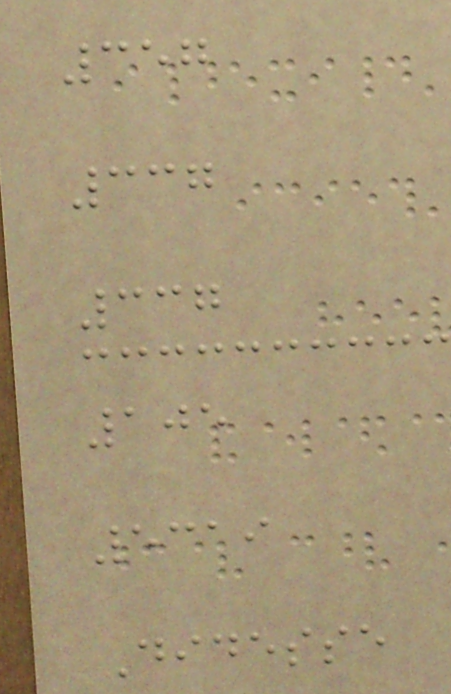357
337
337
105
5319
Didesse
